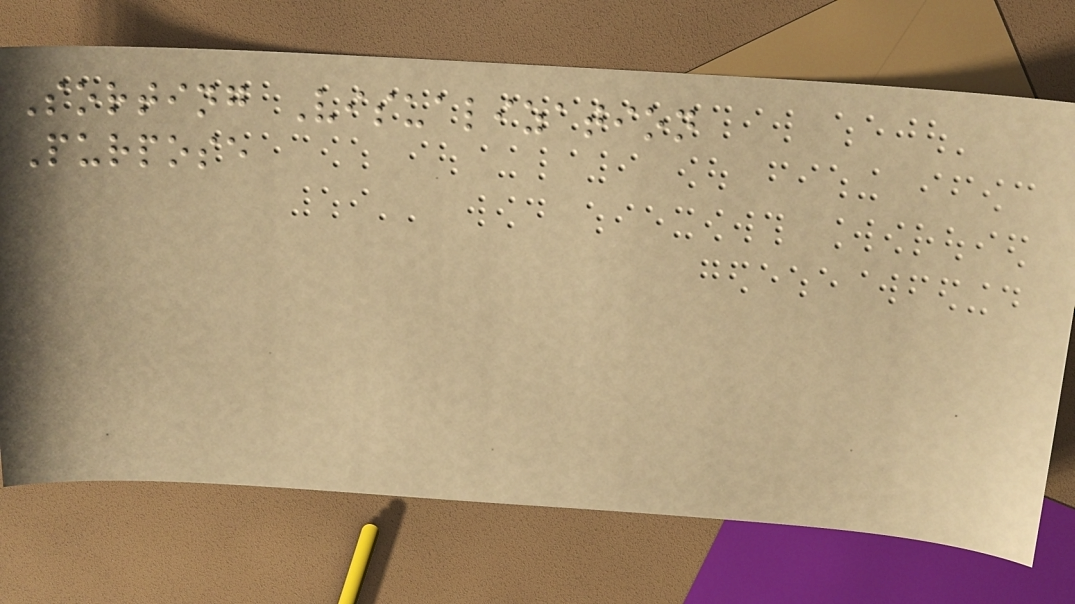Sorting Visualization
Purpose
